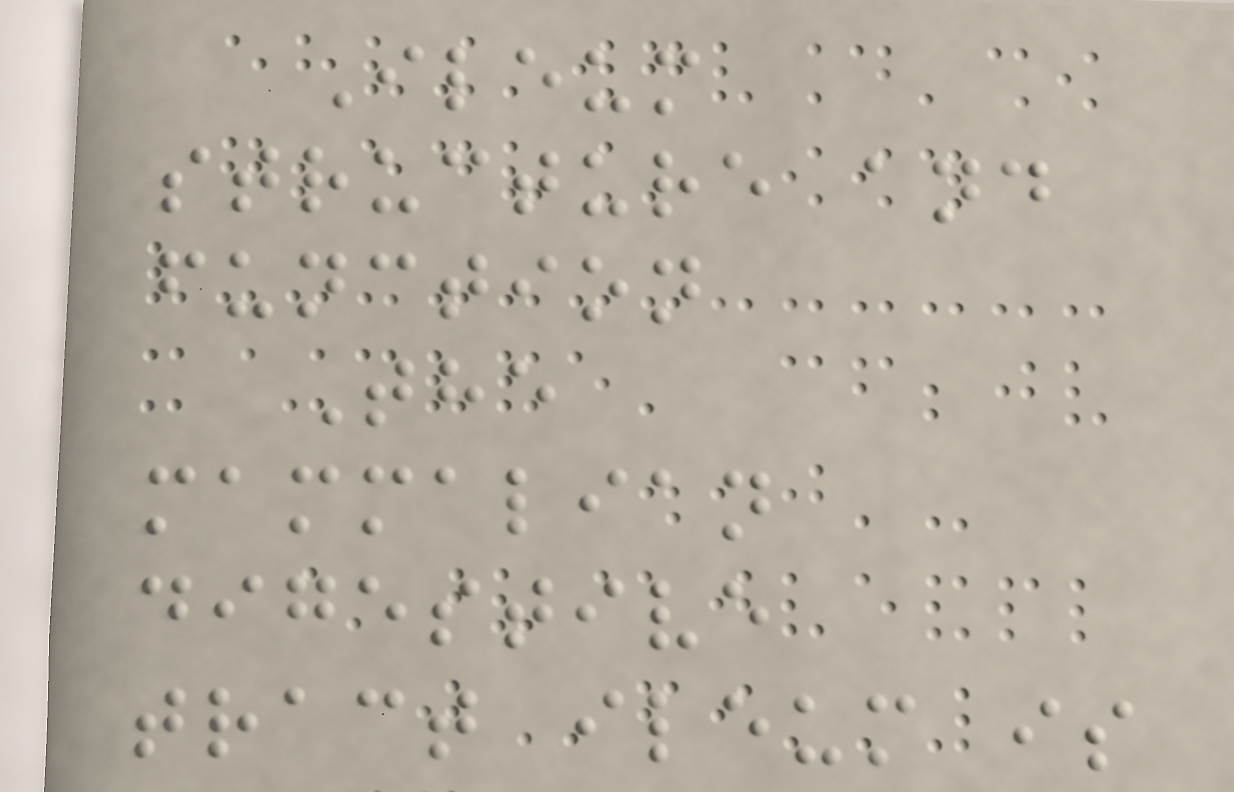Ileum
structure and
function
The
mammalian
digestive
tract ileum is
